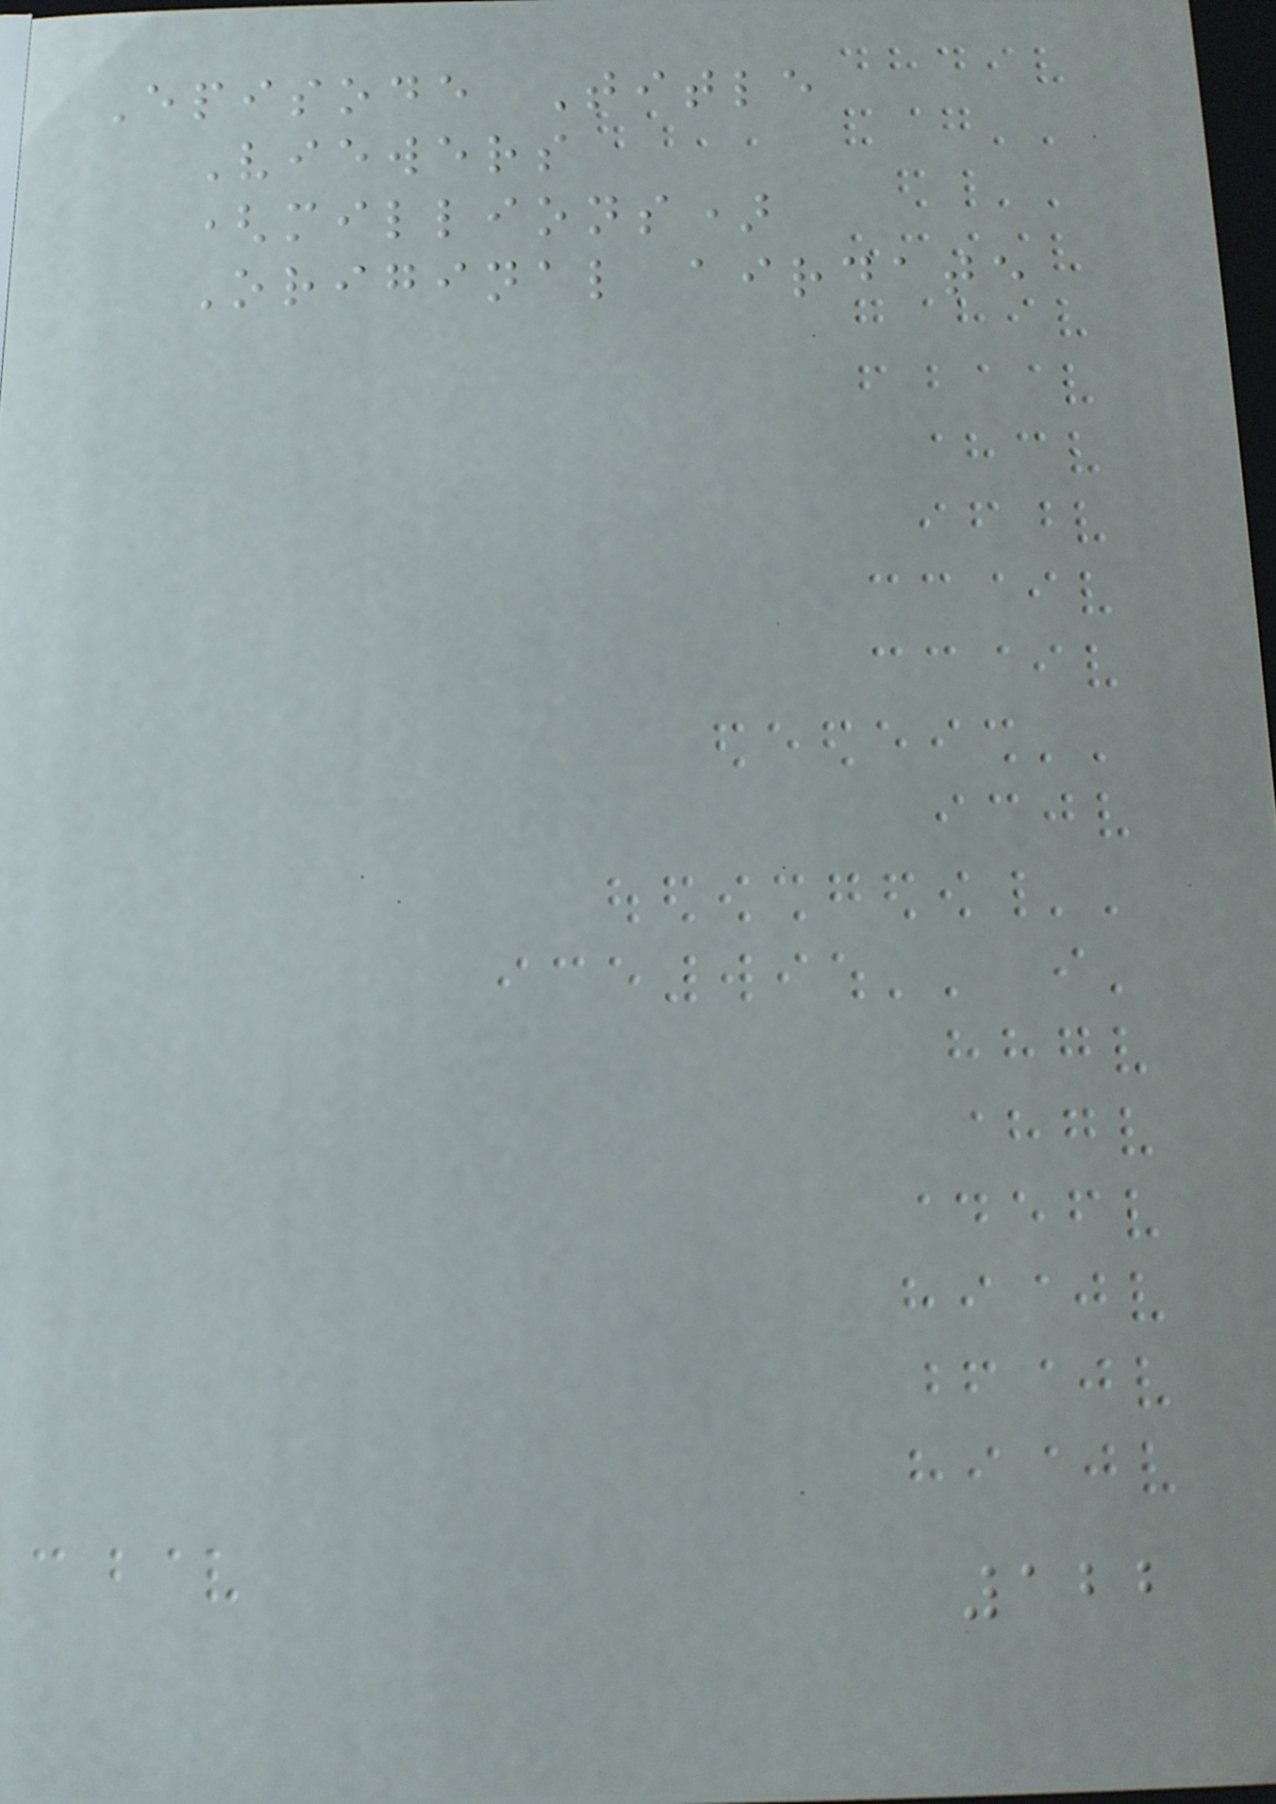Episode Title
Viewers
(millions)
Original airdate
122
